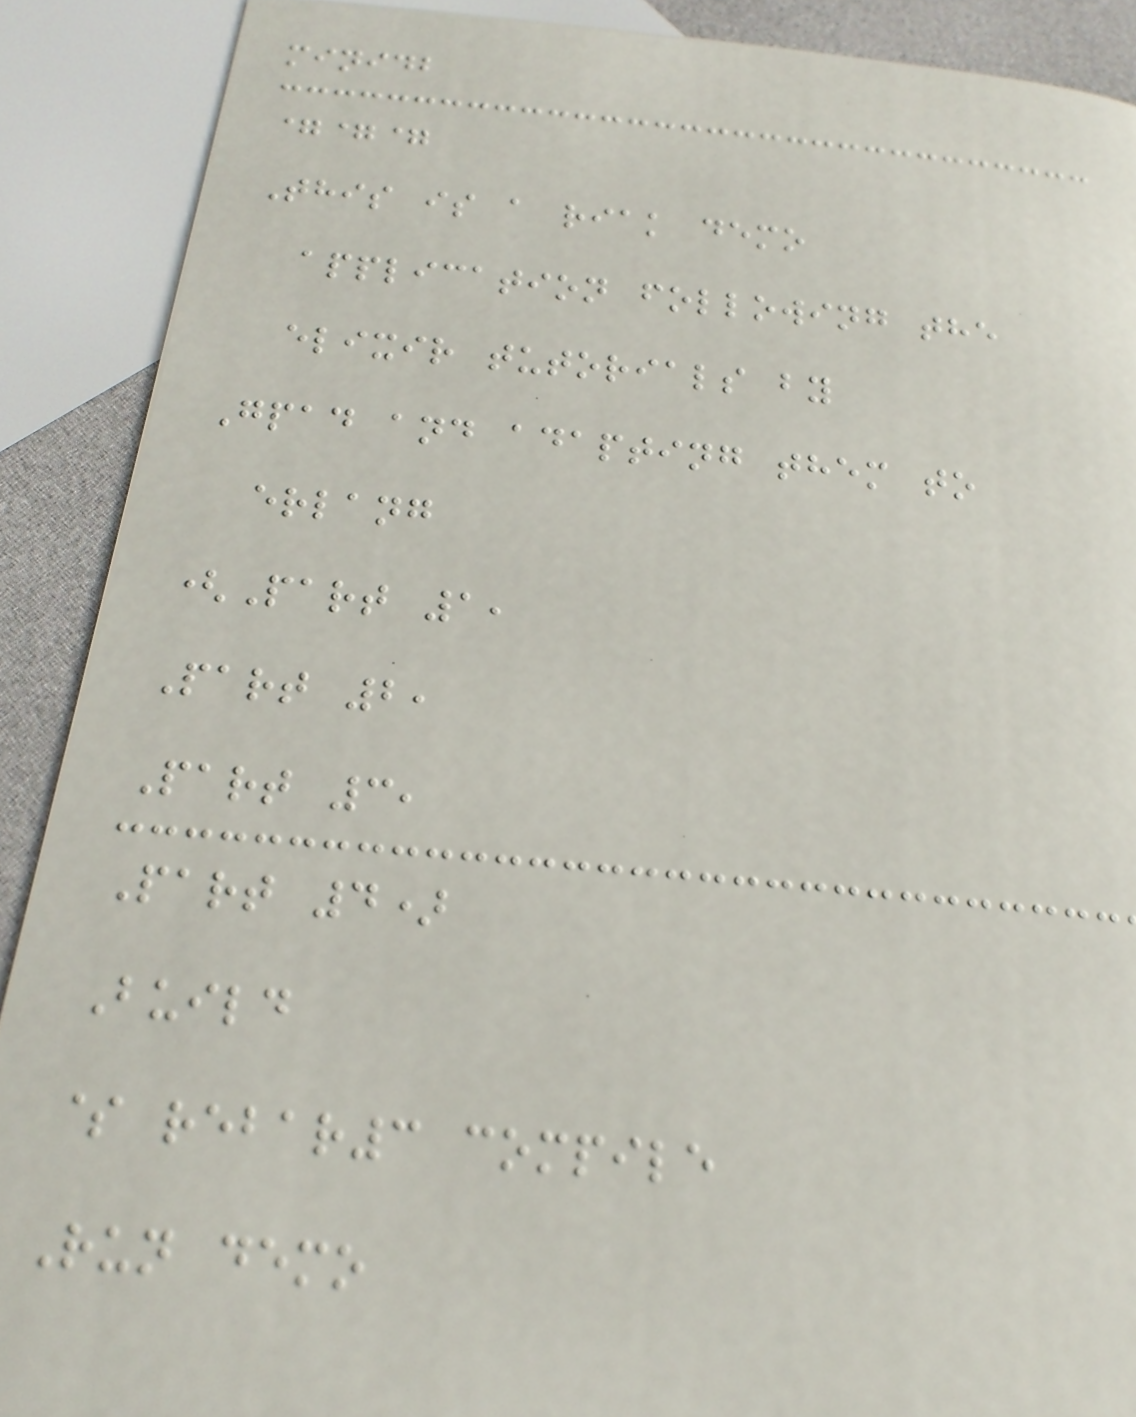minidb
===
This is a riak demo
application following the
elixir tutorials by
Gpad and adapting them to
erlang
(Part 1,
Part 2,
Part 3,
Part 4)
Build
$ rebar3 compile
Run demo
